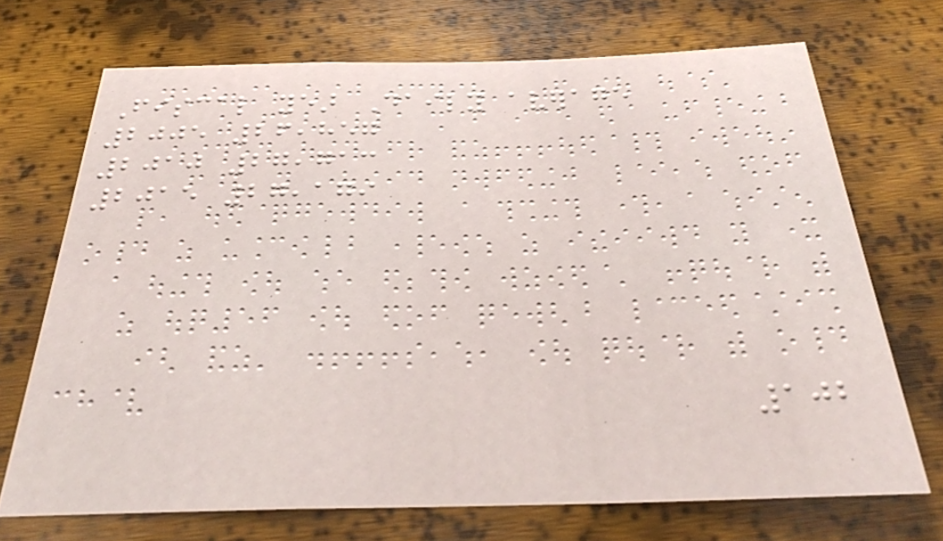Fiscal year Daily average
2005 26,857
2010 27,713
2015 27,179
102
